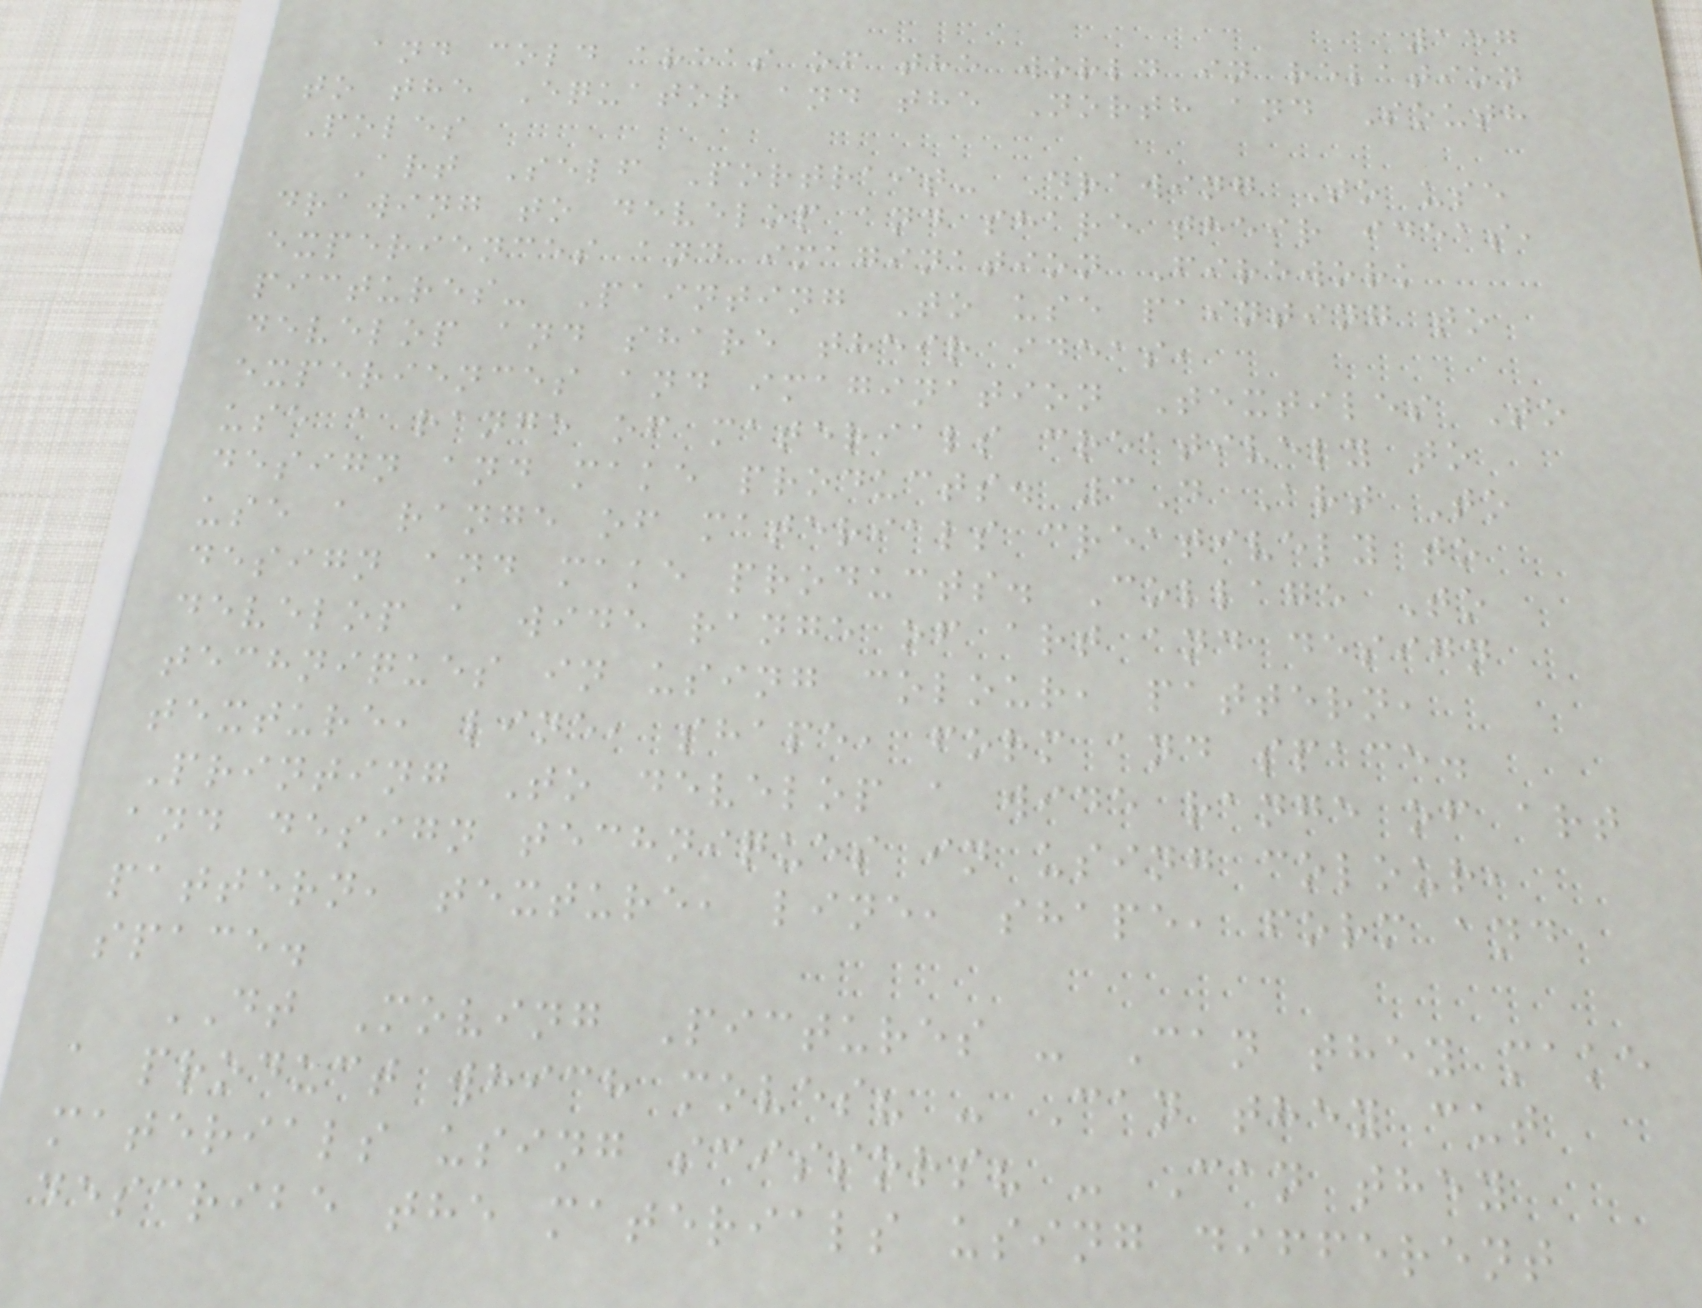157
and cold areas of the world in relation
to the Equator and the North and South
Poles
Art Self Portrait- Drawing To use
drawing to develop and share their ideas,
experiences and imagination Firework
pictures- Painting To use painting to
develop and share their ideas,
experiences and imagination Textiles To
use a range of materials creatively to
design and make products. 3D Art To
use a range of materials creatively to
design and make products. Collage To
develop a wide range of art and design
techniques in using colour, pattern,
texture, line, shape, form and space.
Printing To develop a wide range of art
and design techniques in using colour,
pattern, texture, line, shape, form and
space.
DT Moving Pictures - Can they make
a product which moves? - Can they cut
materials using scissors? - Can they
describe the materials using different
